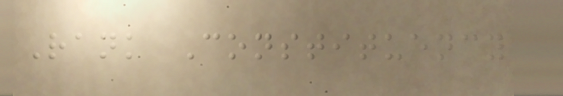Rank Constituency
